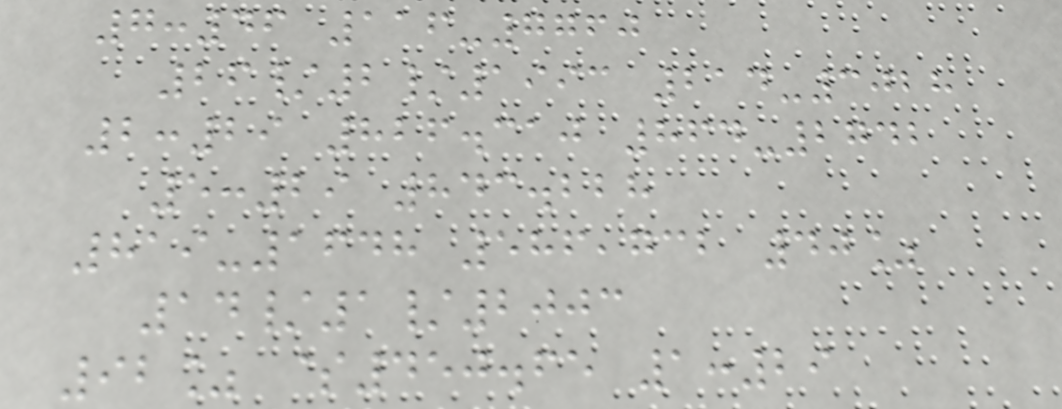7:46 116-7760
26/2/1993 214-3028
2:29 826.310 864-2742
5:29 843.228
819-1648 586,732 40%
14/1/2003
92% $450.65 1:29
